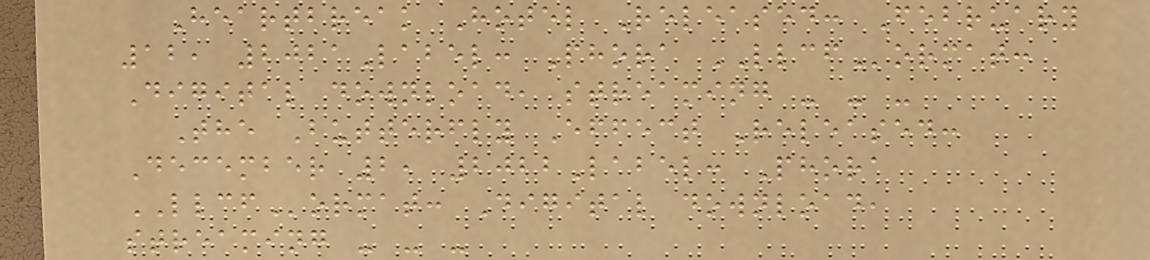Heartbreak Hotel Released: February
12, 2021Label: Phora LLCFormat:
Digital download, streaming - - -
The Butterfly Effect Released:
December 2, 2022Label: Phora
LLCFormat: Digital download,
streaming - - -
